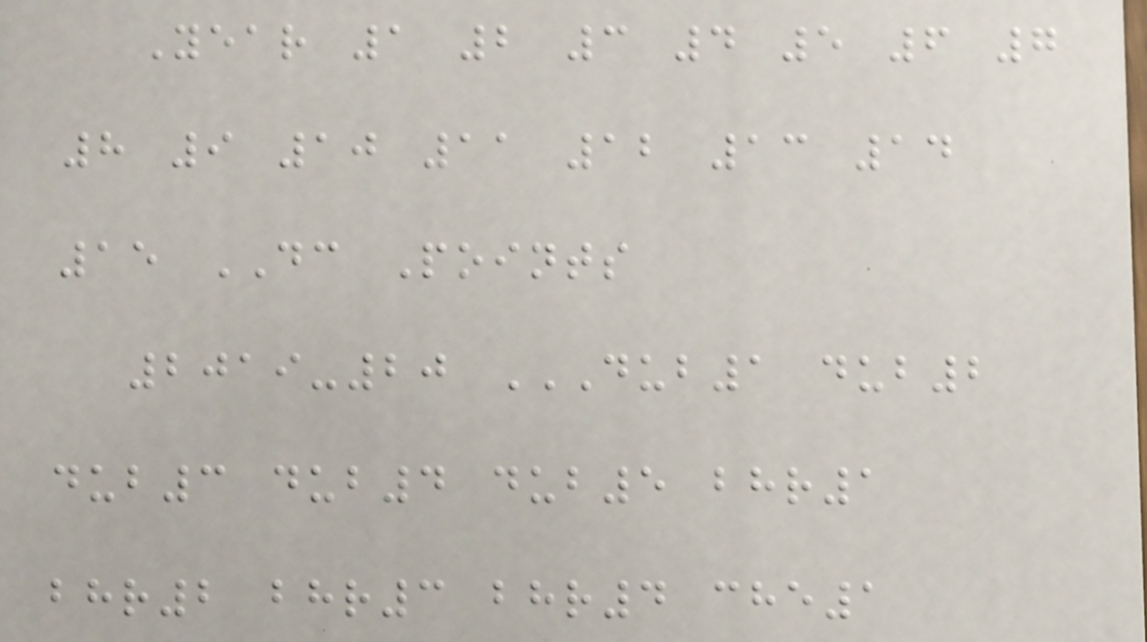Year 1 2 3 4 5 6 7
8 9 10 11 12 13 14
15 DC Points
2019-20 DUB1 DUB2
DUB3 DUB4 DUB5 BHR1
BHR2 BHR3 BHR4 CHE1
